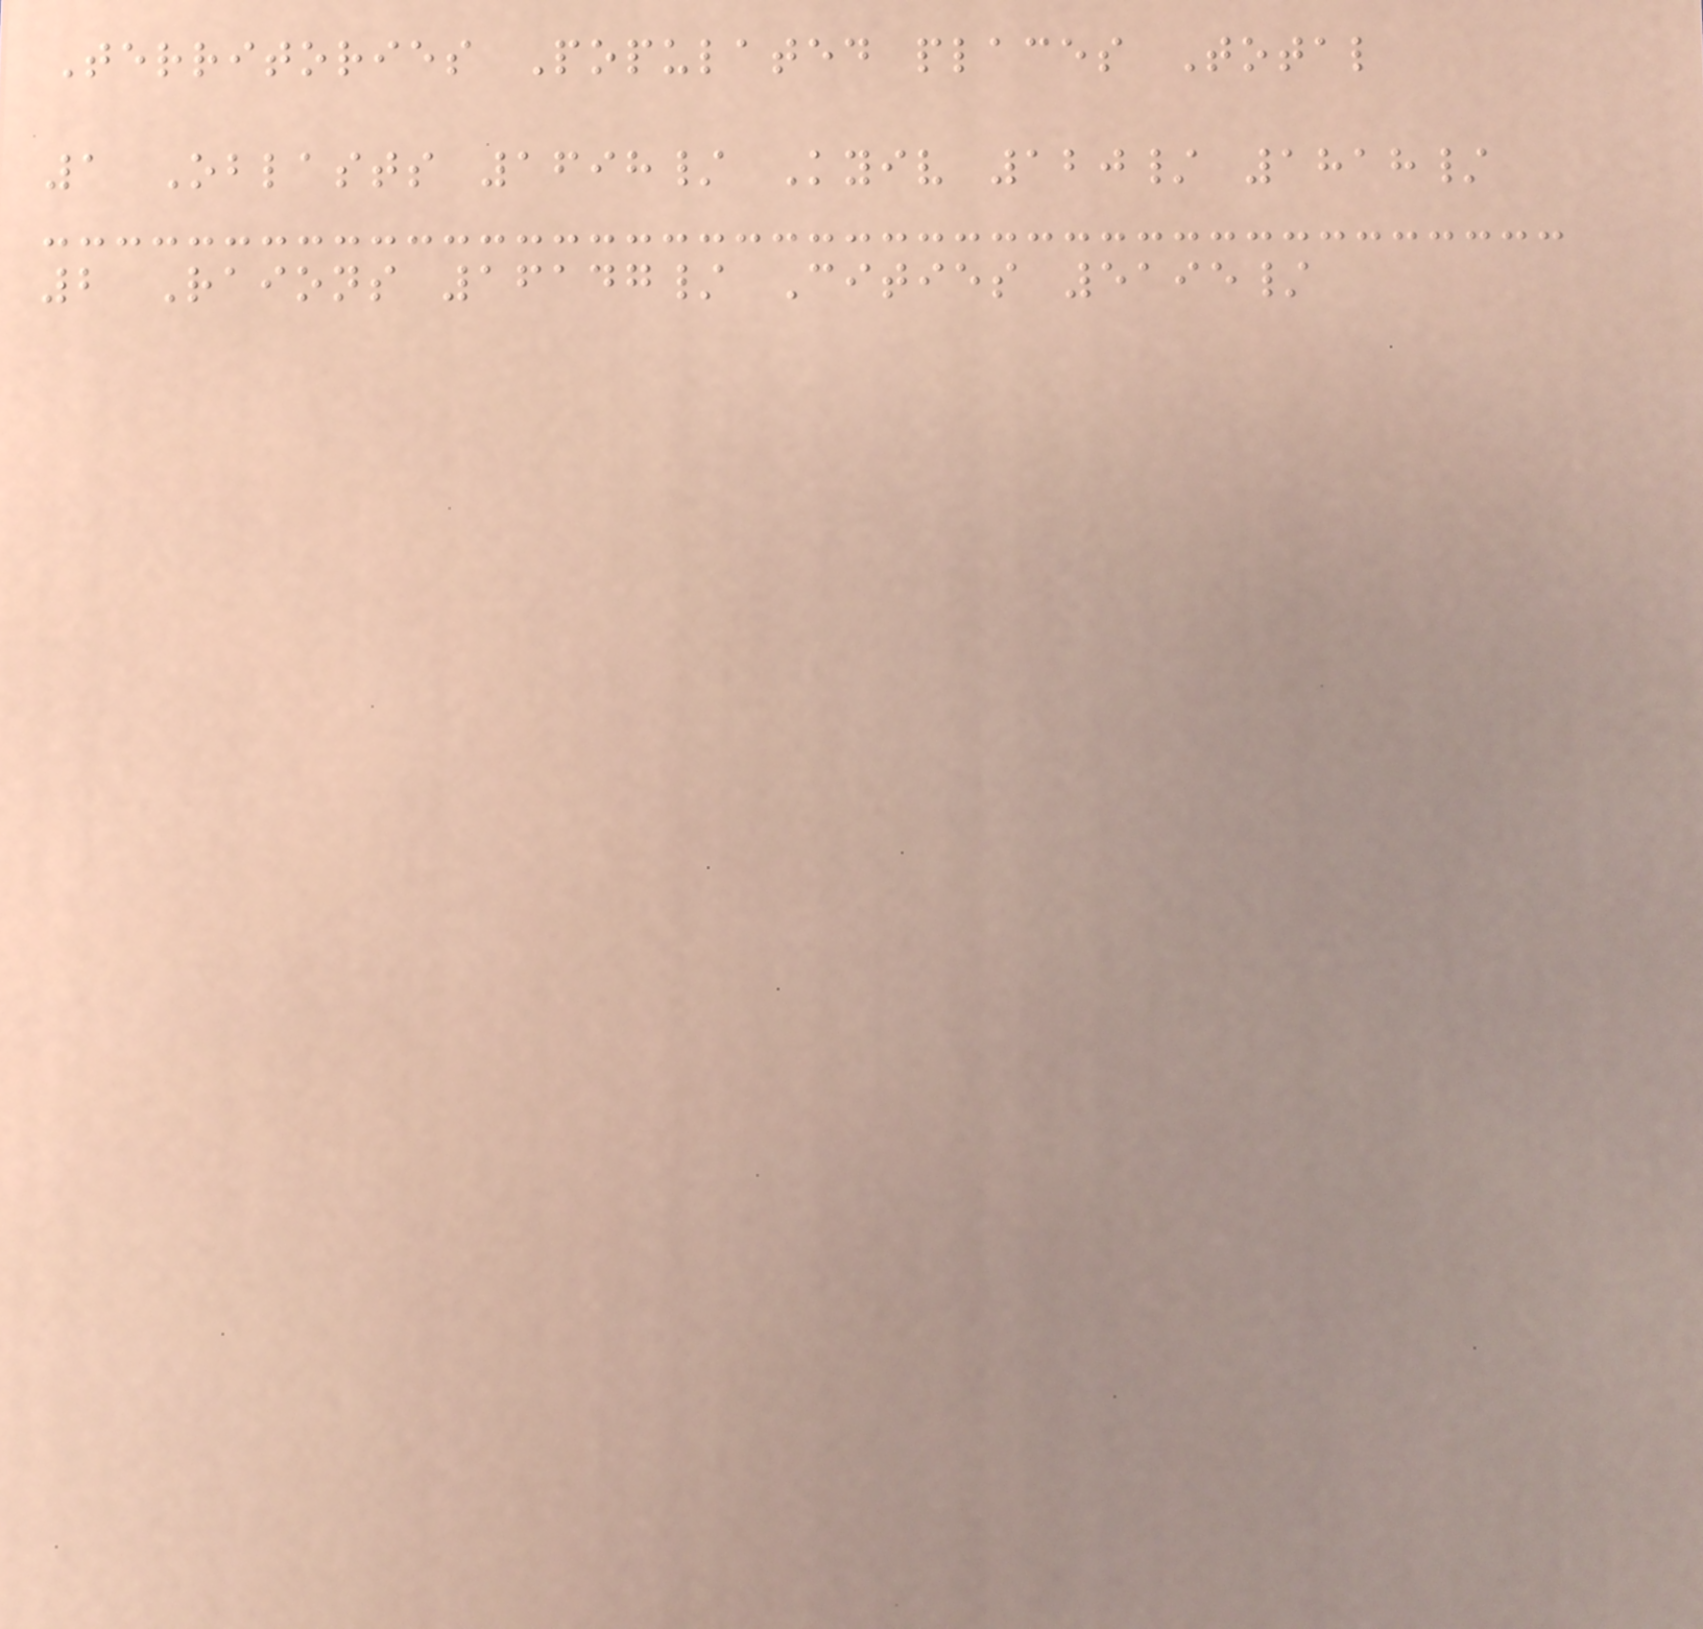Territories Populated places Total
1 Oblasts 1698/ Kyiv 120/ 1818/
2 Raions 16147/ Cities 5195/
